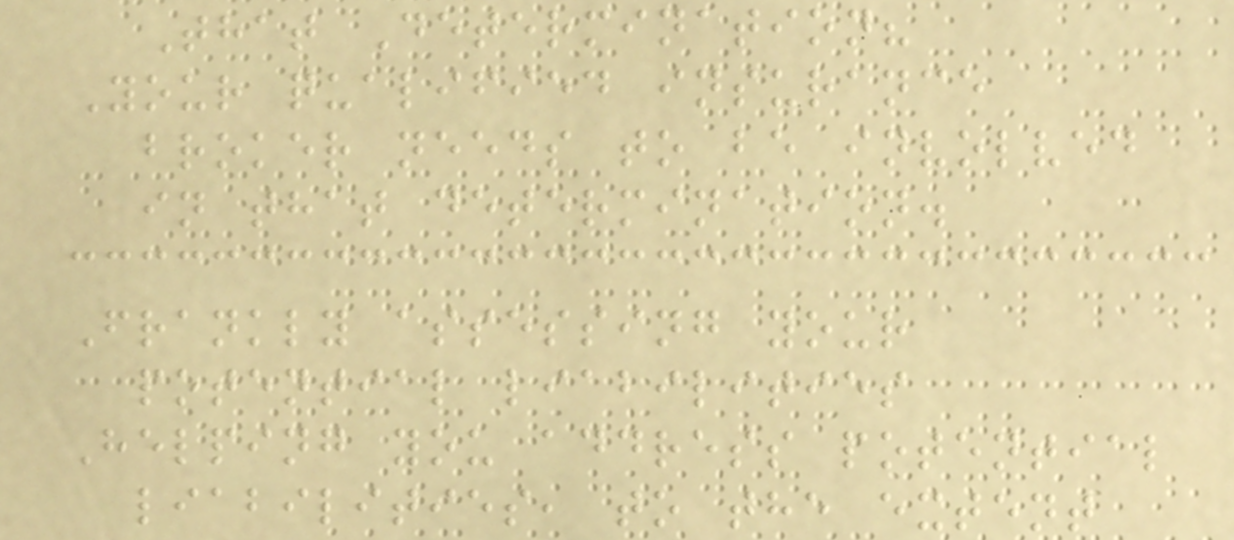That Determination?
Your qualified insurance
broker needs to be involved
in that determination.
Frankly assessing your
potential liabilities
Helping you address potential
liabilities, to the extent
